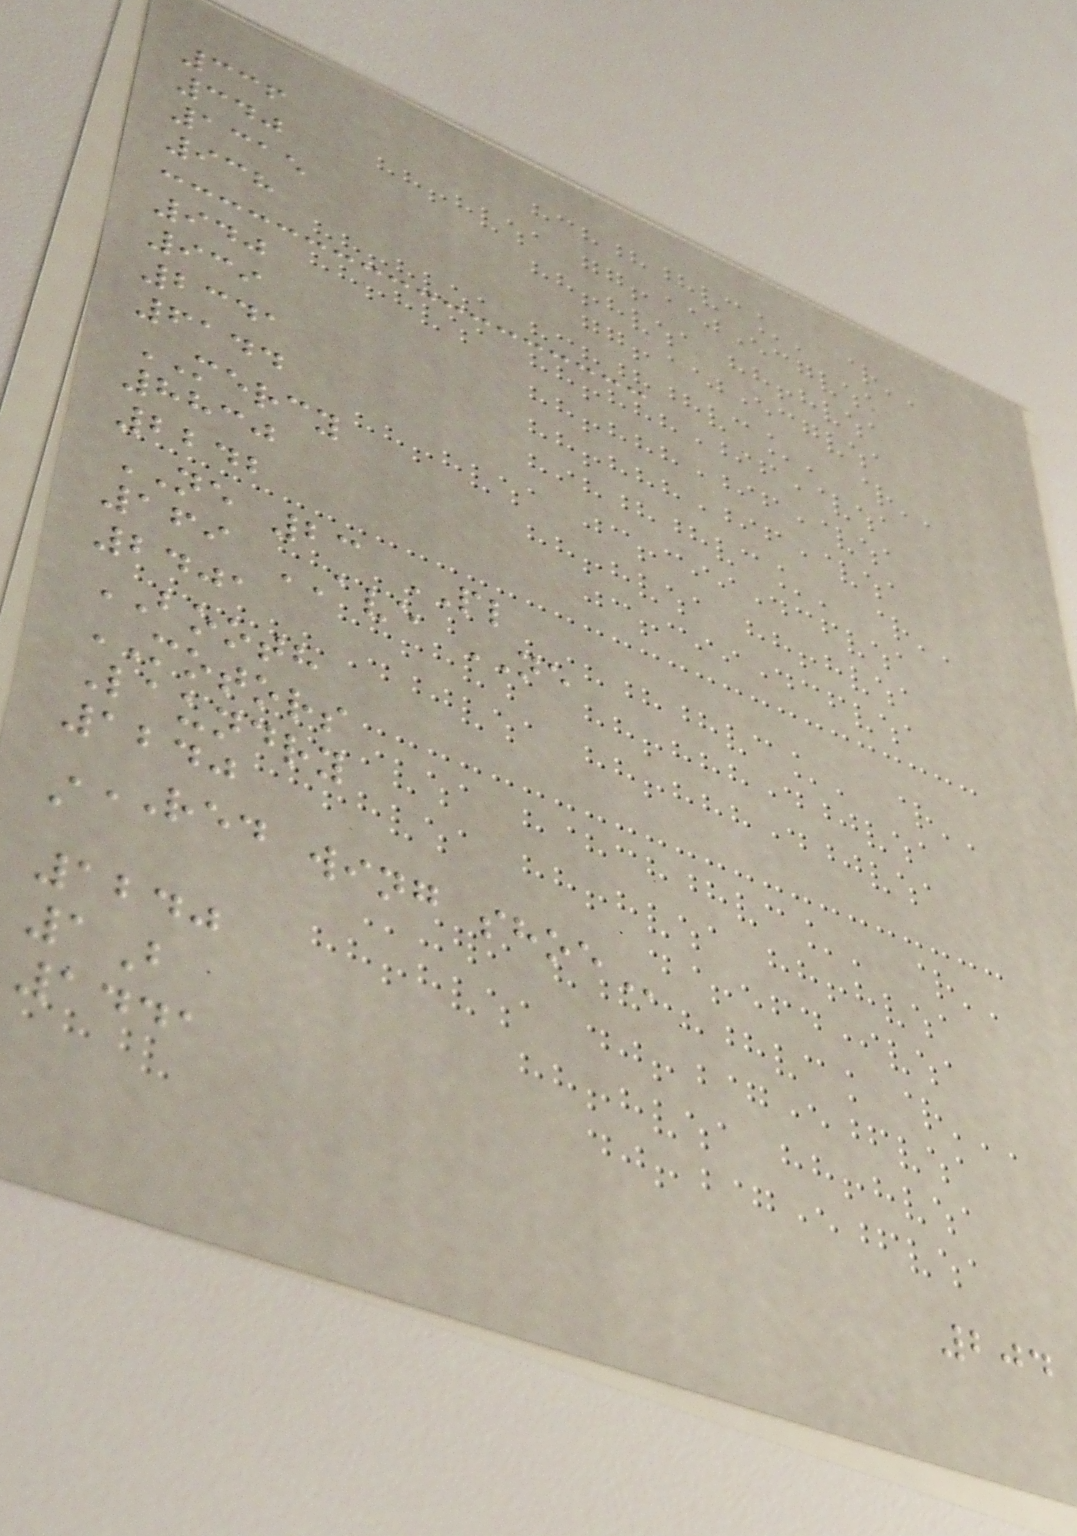336
340
1315
938
940
939
2341
6144
MERCY
8830
2242
NE 23 PL
169 AVE NE
2401
BOOTH
MOTORS
Laundry
1240
RED WING SHOE
a
1240
1B
1441
204
